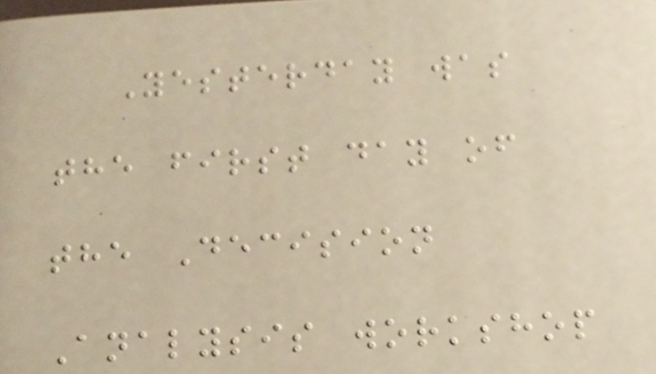Yesterday was
the first day of
the Decision
Analysis workshop
